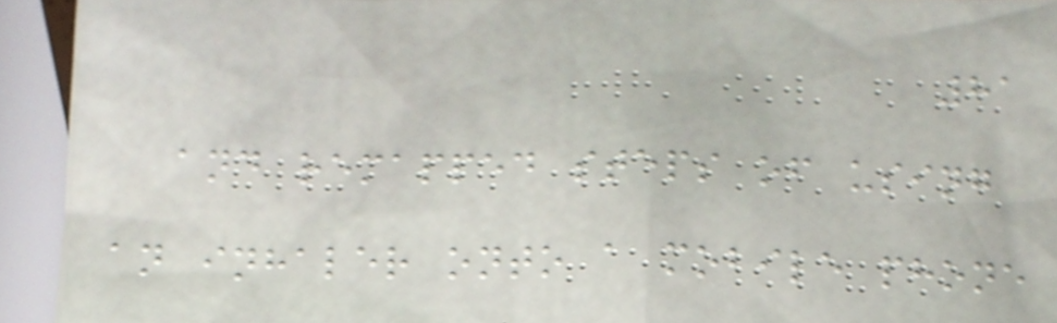81
and remapped steps of using
an inhaler onto a mobile phone
